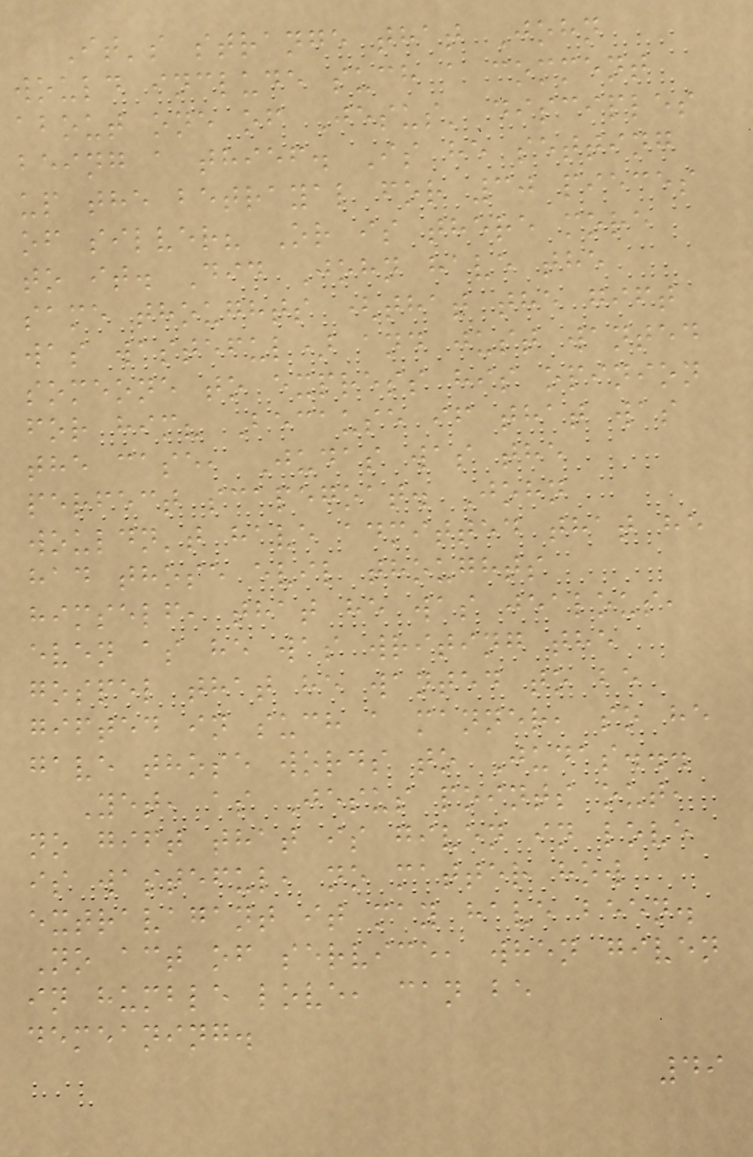It's strange that John
would include such a comment
about one of Jesus' disciples
being a thief. Is he setting
up the betrayal for 30 pieces
of silver? Or is there more
to it. Did John have the
same thoughts (that the gift
was wasteful) and just wanted
someone to express his opinion
for him? Because if that was
the case, Judas was the
perfect scapegoat. John
wouldn't have admitted that he
had those evil thoughts
himself, that he was jealous,
even as he was writing the
gospel that he wanted to be
gifted in such a manner, so he
gave those words to Judas...
Yet, as Jesus points out,
no gift that is given in love
is wasteful, no matter how
extravagant it may have been.
No act of service, when given
in humble love, can be
demeaning.
49
